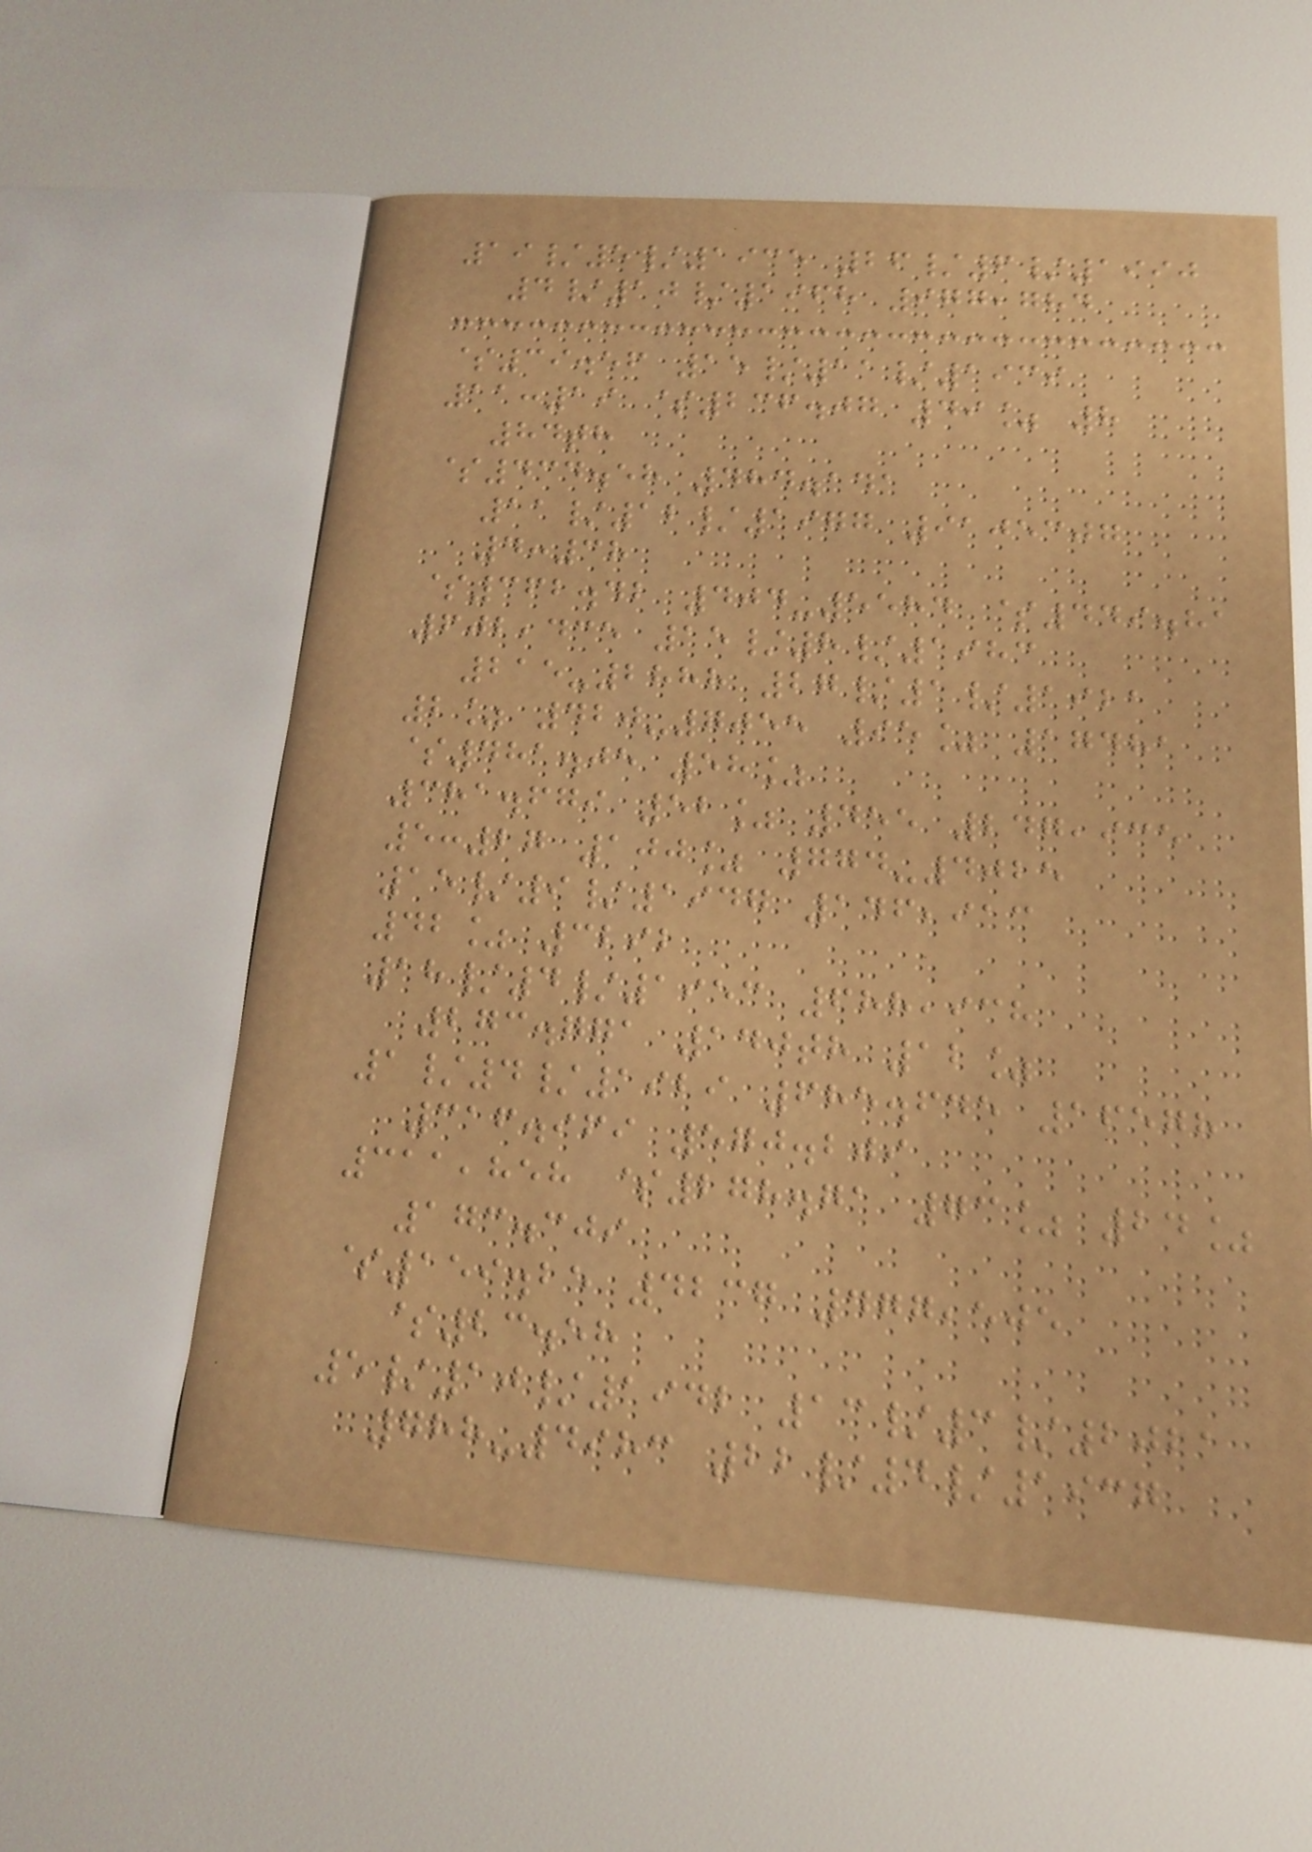19/5/1935 26/6/1990
4/10/1968 977,784
$39.56 15/11/1939
11:19 $236.07 49% 8
84th
$434.58 484.141
11/12/1977 9105307
4:38
$362.42 404-5584 $449.81
602,435 15/8/1983
215-2888 27/1/1921
2% 420-7055 95% 17481
$481.05 58%
381.679 52% 455 247,935
5:27 100% 774-4025
15/9/1947 146,913
42% 3292
18/4/1953 688,938
273.771 140th 12%
1/4/1929 685.645 16578
316.969 570.209
311,858 $278.71 73% 24%
173.309
$159.25 4237 477,505
$23.58
5/10/1942 13/3/2021
788-4983 22/4/1937
